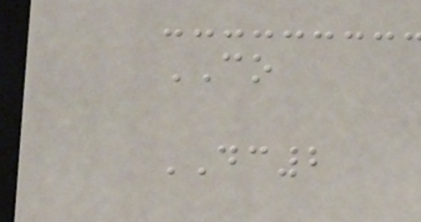CO
DC2
